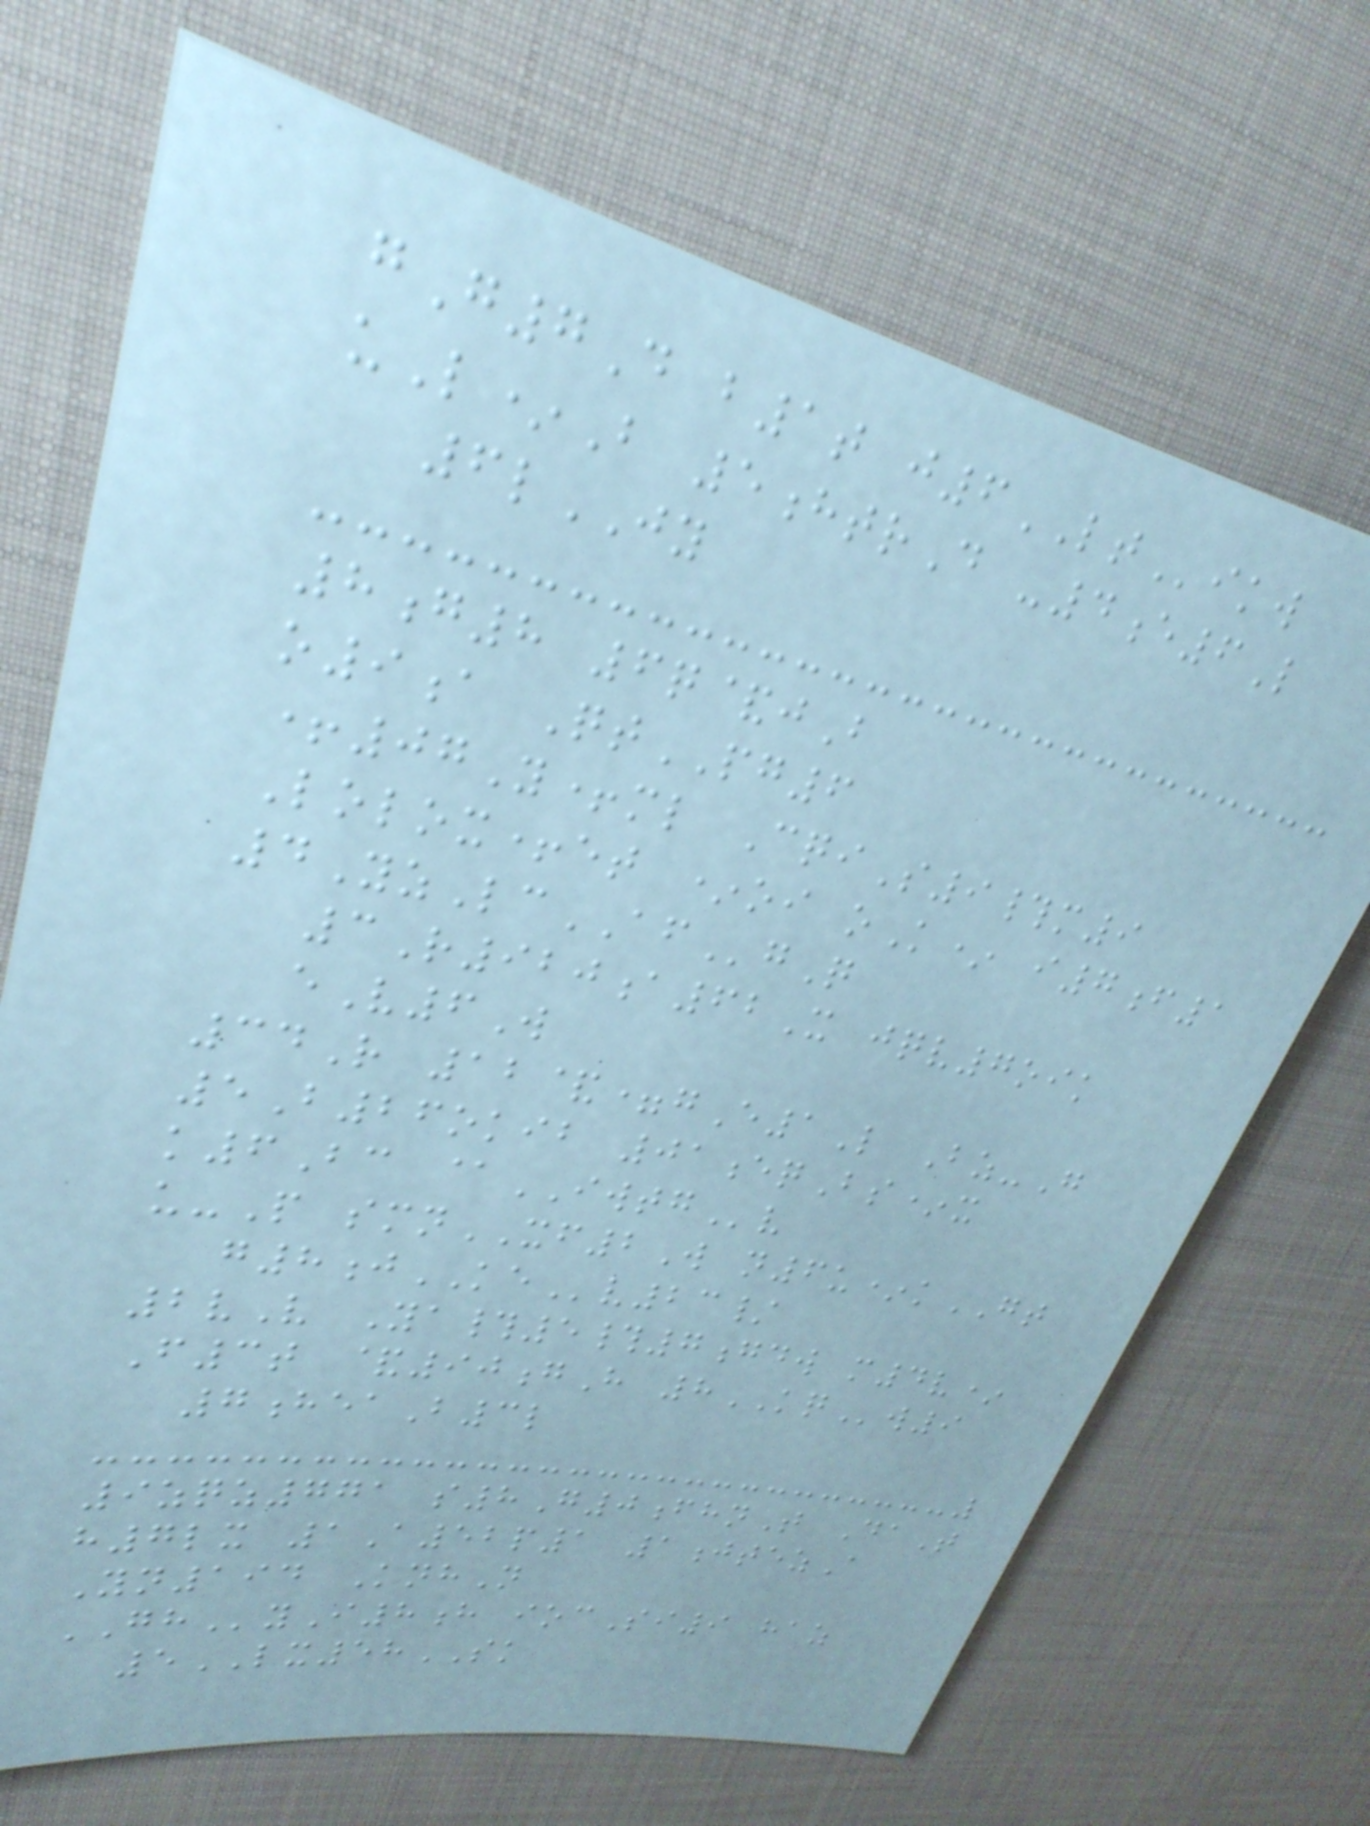gG7D b1t j6LTikw
uL*B 5htrD -4e6L
6lJY
8g8 6q&jB
o9a QtPG6
+07Y+ml CqiS9#m9
Lolox+et *oi oK* i7f1
4YzLcAFgQ
3R920a62X jqv7oik
eV6W
34R 12&=gE1L Bz-G
5B26okib 01eqBs*x
k6Bc @IWTGv
u-P smnXF2W n6u*kGT
g8jKEv23/
2vV Ya#5#7gdw m4v*
F3t &90gH 8KQw9
7heaB3l
9zqz771 s8G0fhnT DaT
h7lx 1A52p1 1jtezA
Yn194 KnhN
GHyI8h iocSi9 haz
5LX58SK
